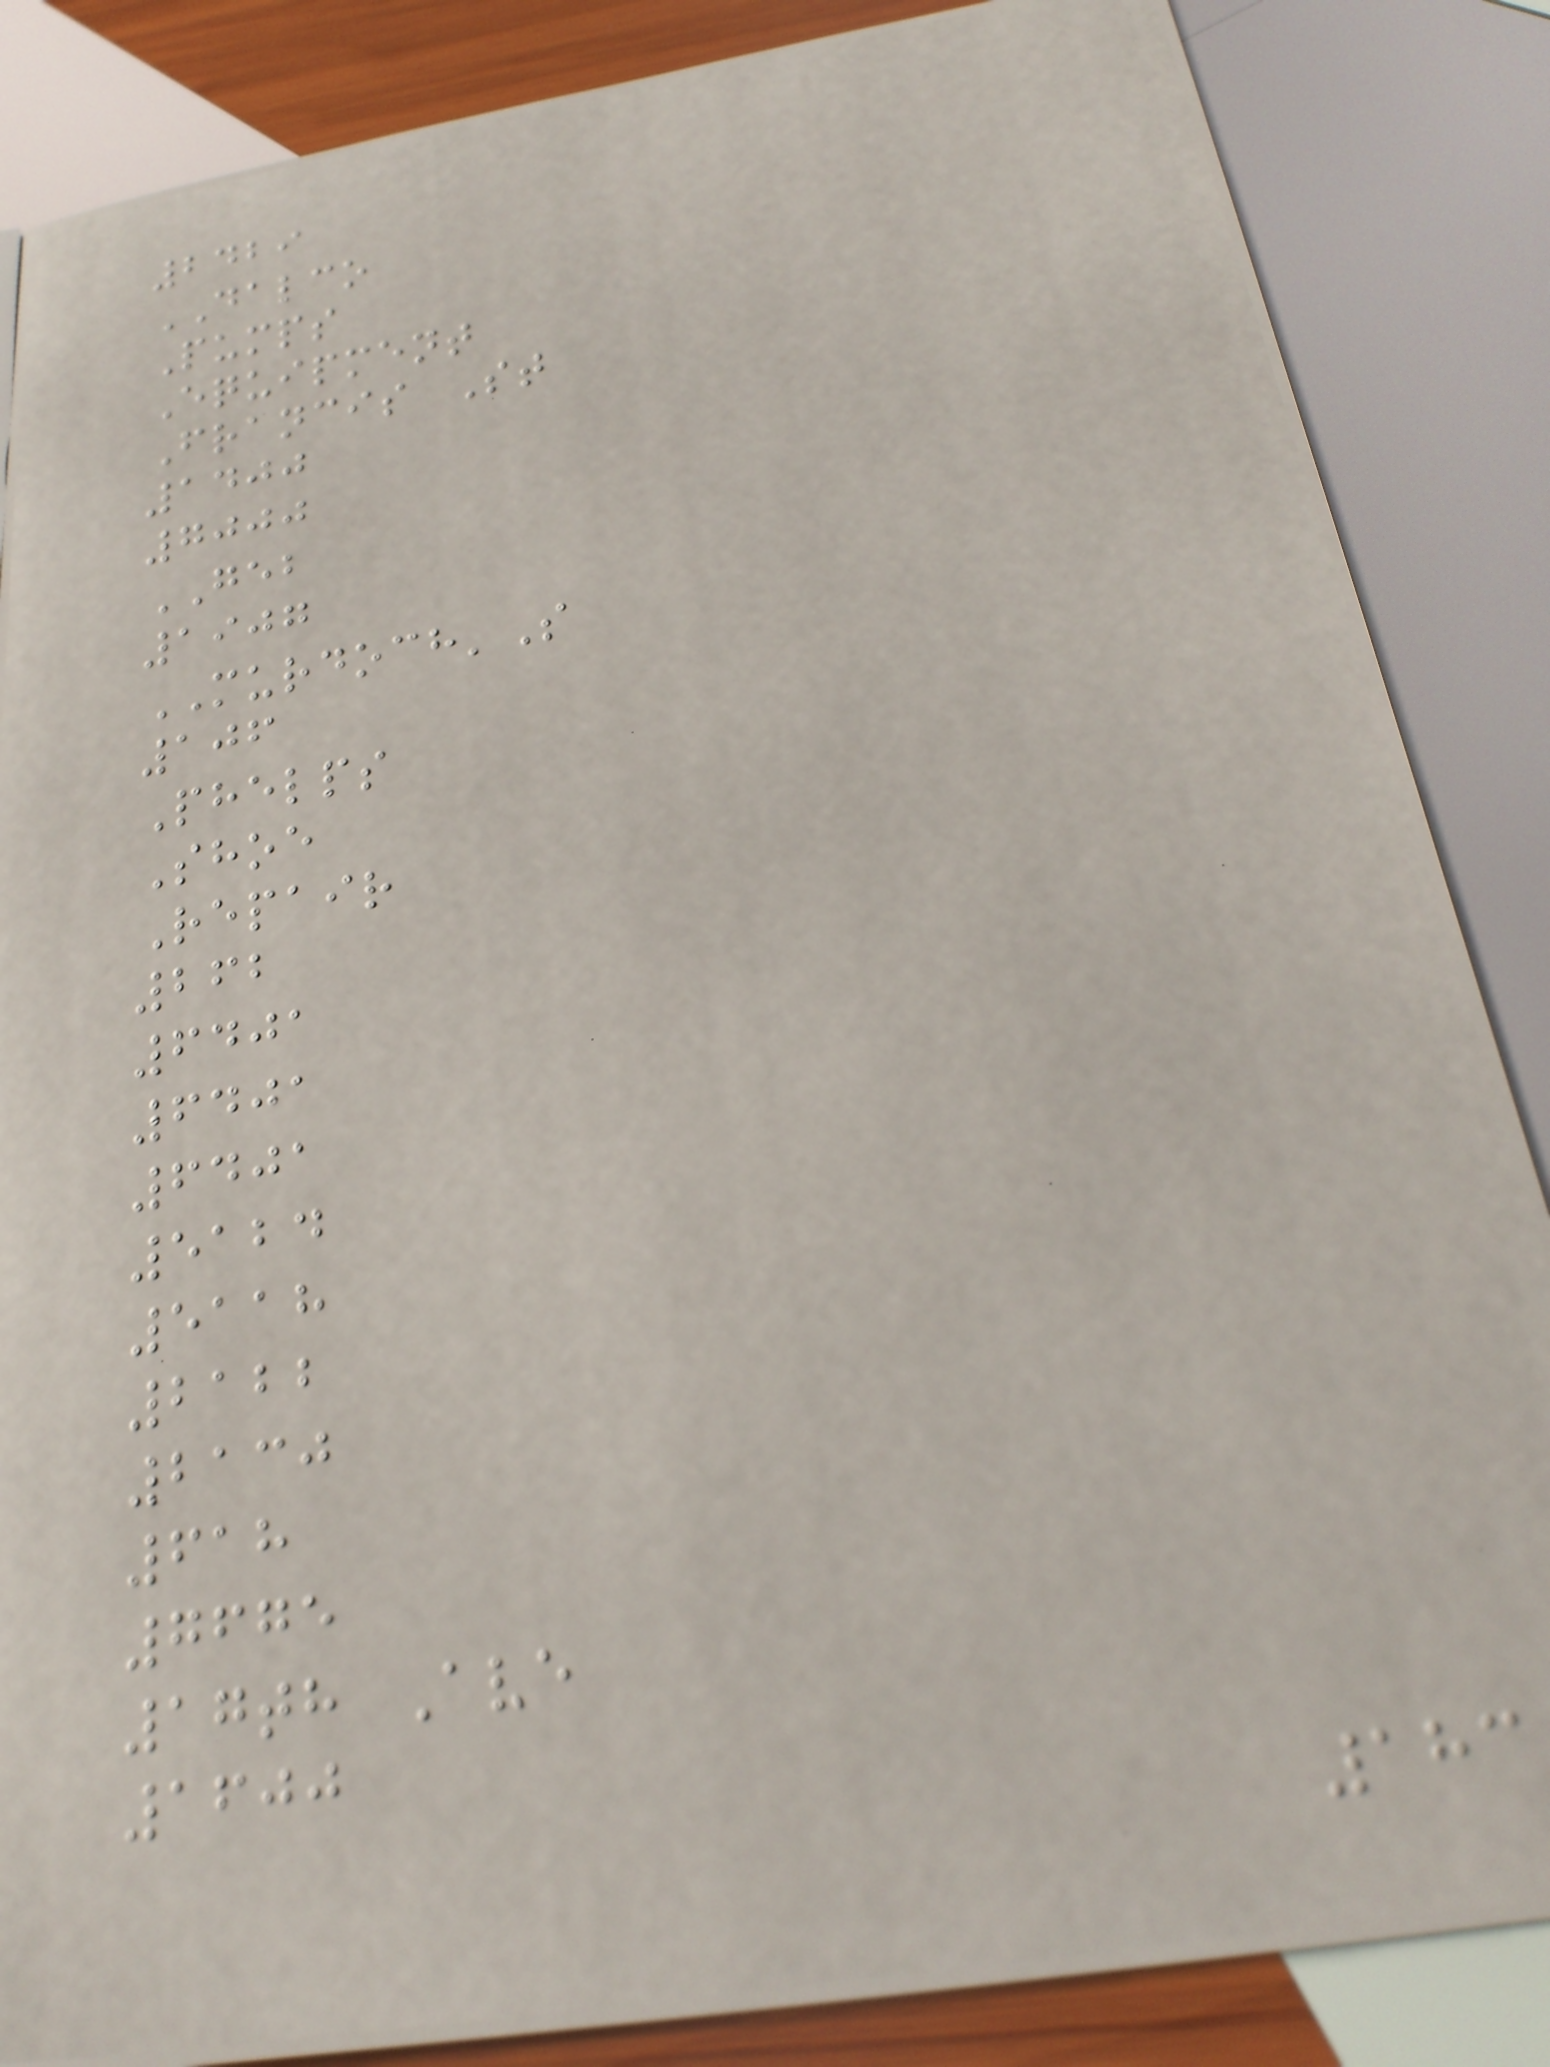2429
DALCO
Pumps
Equipment
Francis St
1400
7000
GEB
1907
MURDOCH'S
106
Phelps
Shoe
Repair
262
6401
6401
6401
5124
5118
2122
2130
618
7675
17th Ave
1600
183
